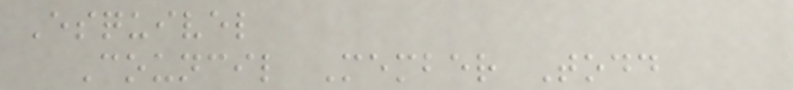Esquivel
Council Member Todd
